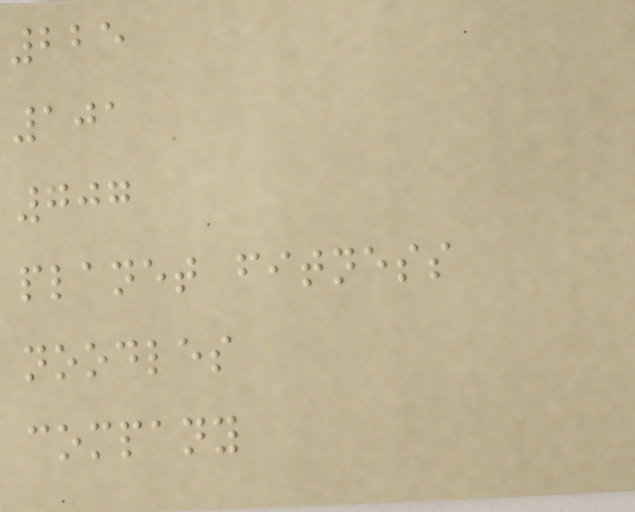225
101
707
planet fitness
noodles
company
